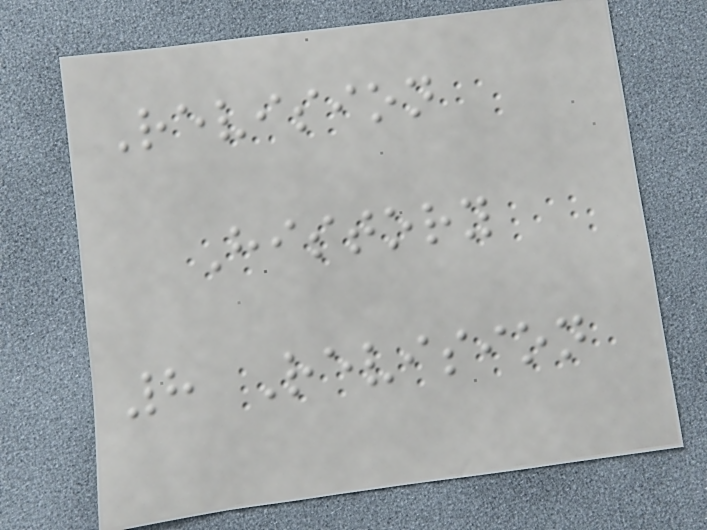Revision
History
8 Revision
